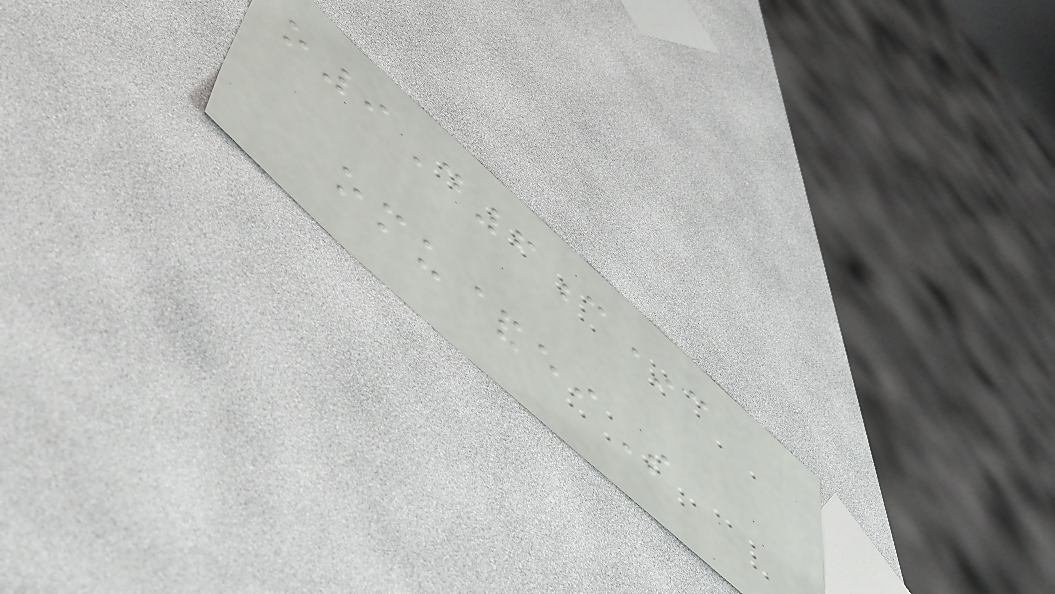o9D6c*c
omu&eiS
